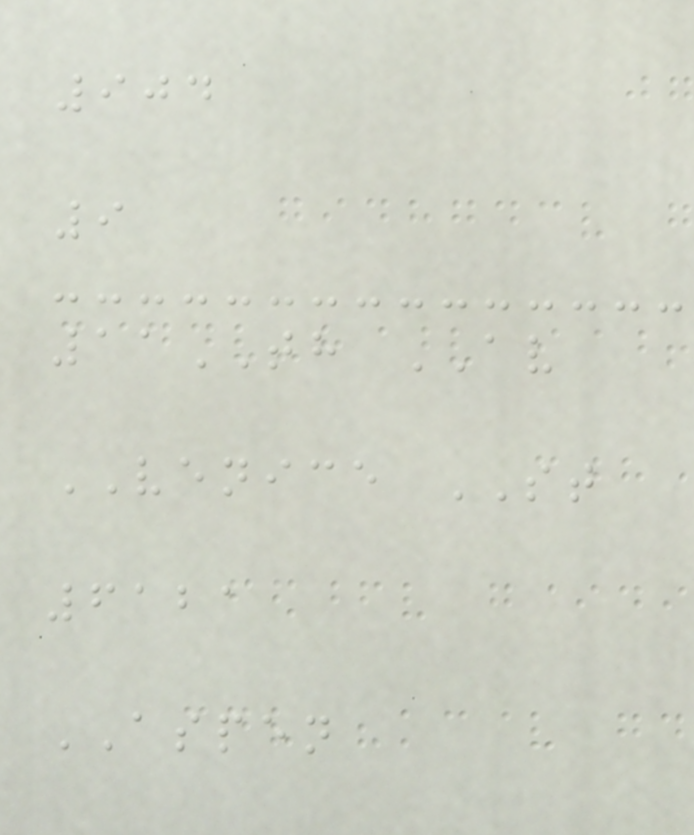904
9
11TH AV
VENICE ST
6121
ASPEN
